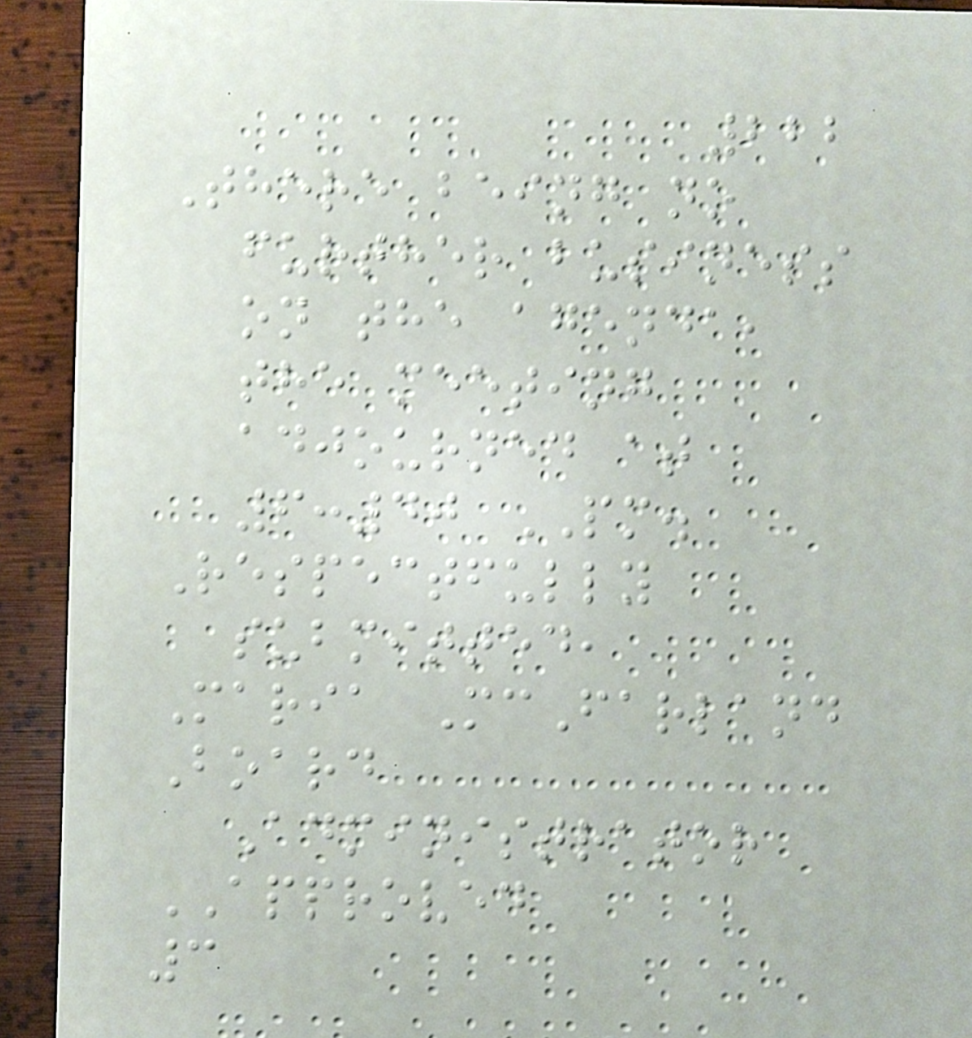222
There being no
further business
on the agenda,
the meeting
adjourned at
6:40 PM.
Respectfully
submitted,
Maria McFarland
Board
Administrator
APPROVED
3
